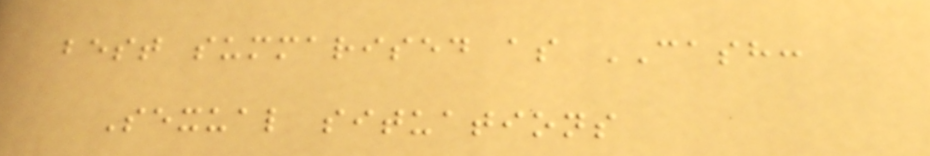best summarised as CASH:
Sexual situations
